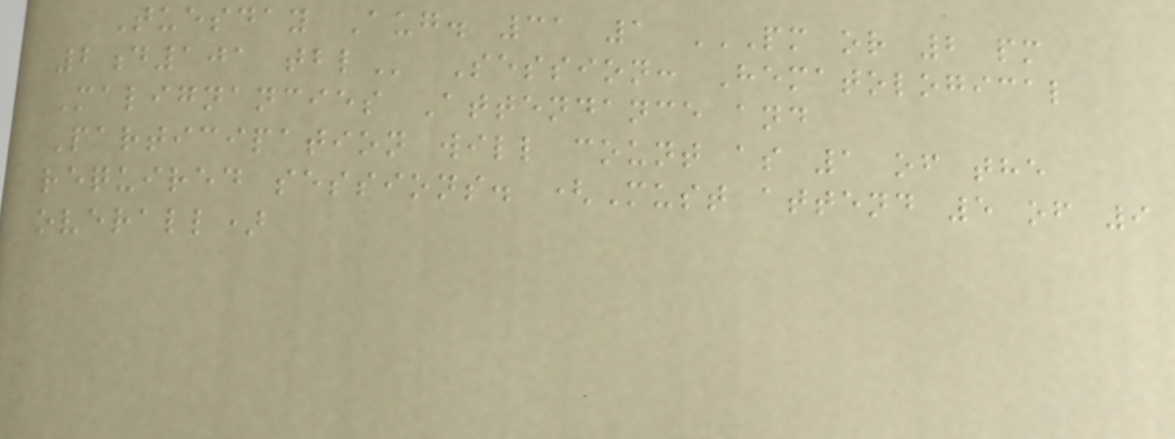Tuesday Aug. 31 1 PM OR 2 PM
2D101 TBL Session: Hematological
Malignancies Attendance and
Participation will count as 1 of the
required sessions. (Must attend 5 of 9
overall)
